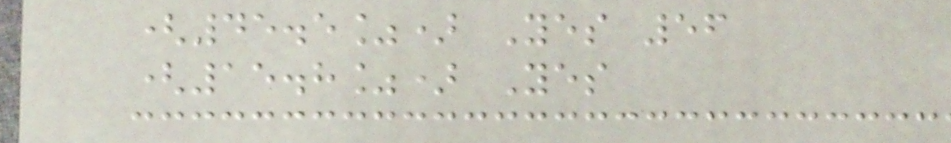(45.5%) Yes 56
(15.8%) Yes
